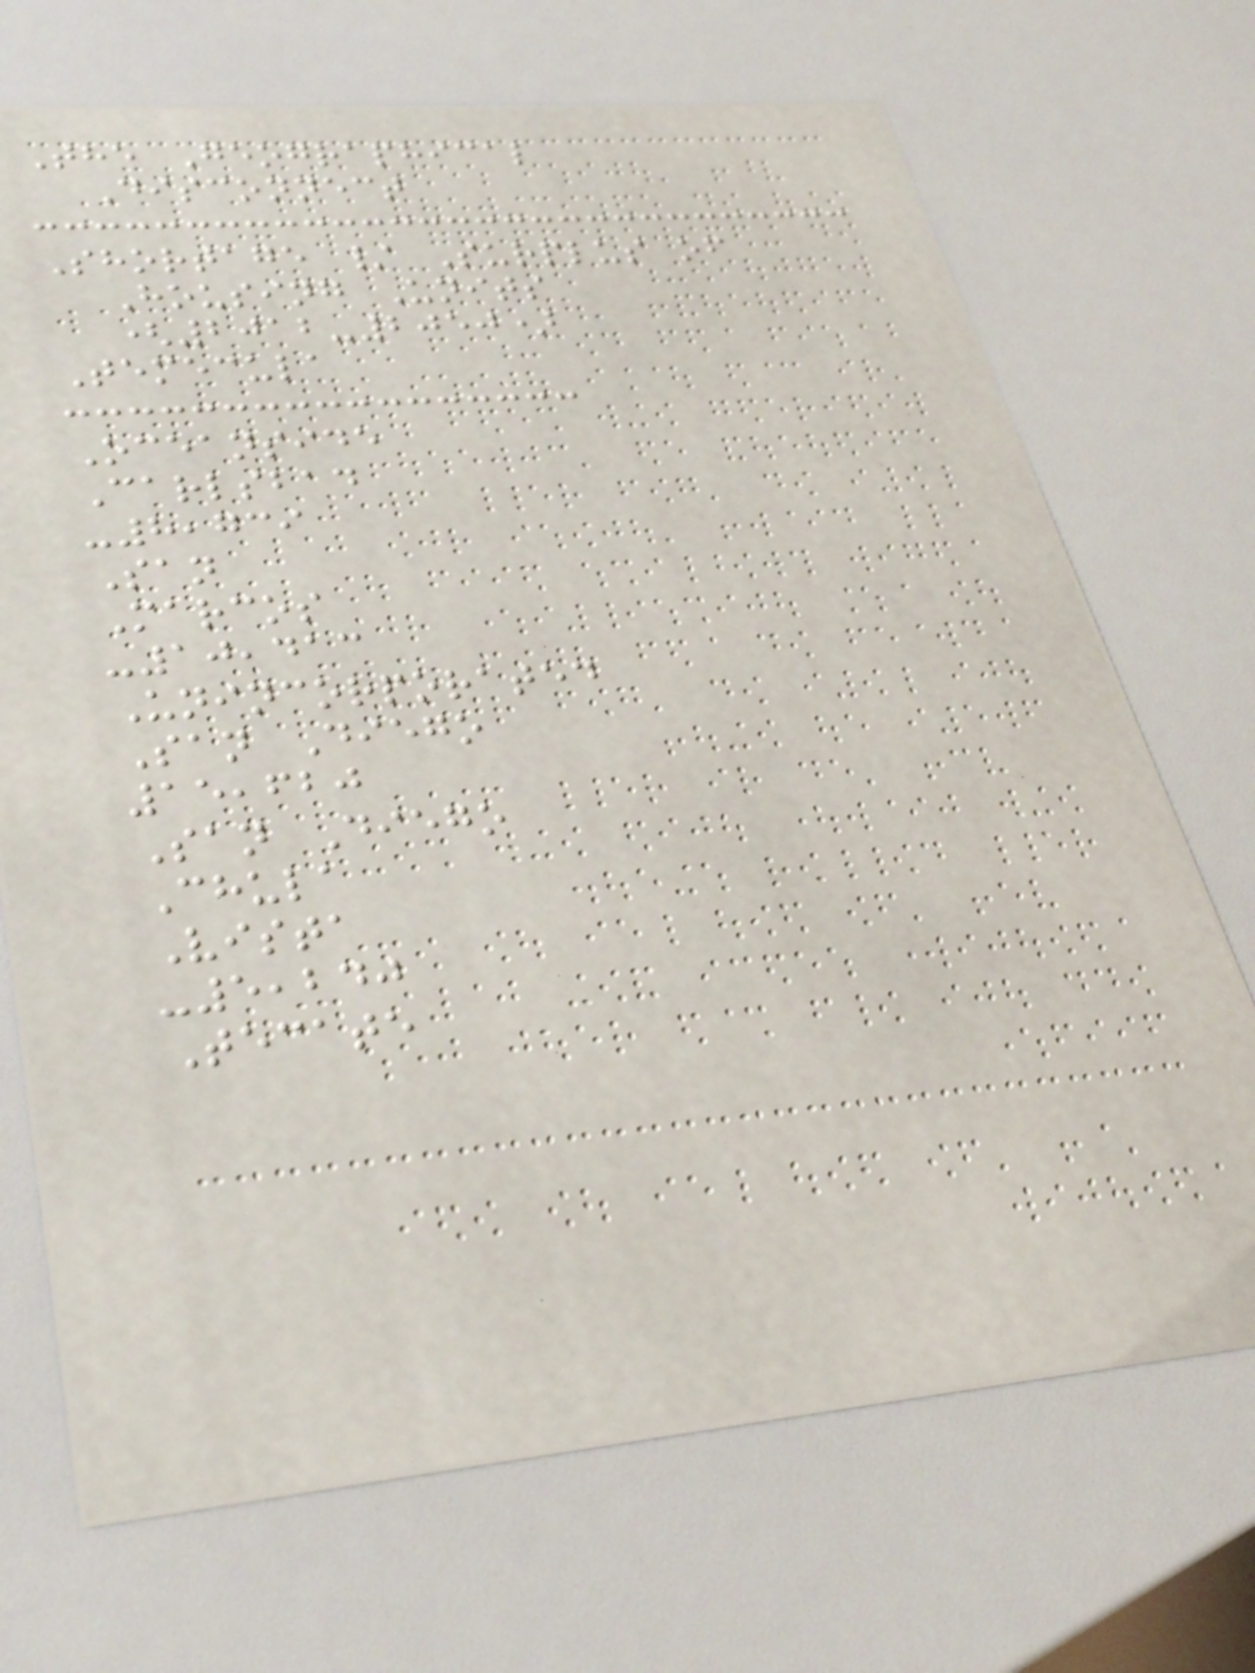The Geographical
Disconnect
Shortage / Surplus of
Housing Units
(2012-2050)
Temecula
Oceanside
Carlsbad
-8,739
San
Marcos
-10,413
Unincorporated
San Diego
15,620
San Diego
Chula
Vista
-5,240
Tecate
